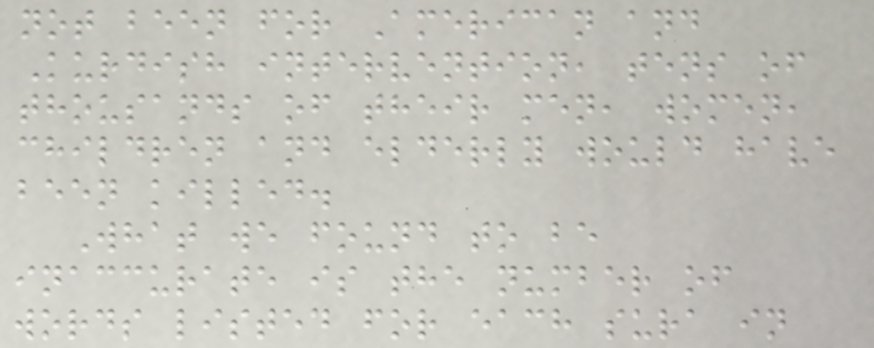not been for American and
Kurdish intervention, tens of
thousands of their men, women,
children and elderly would have
been killed.
What we found to be
inaccurate is the number of
words listed for each sura in
